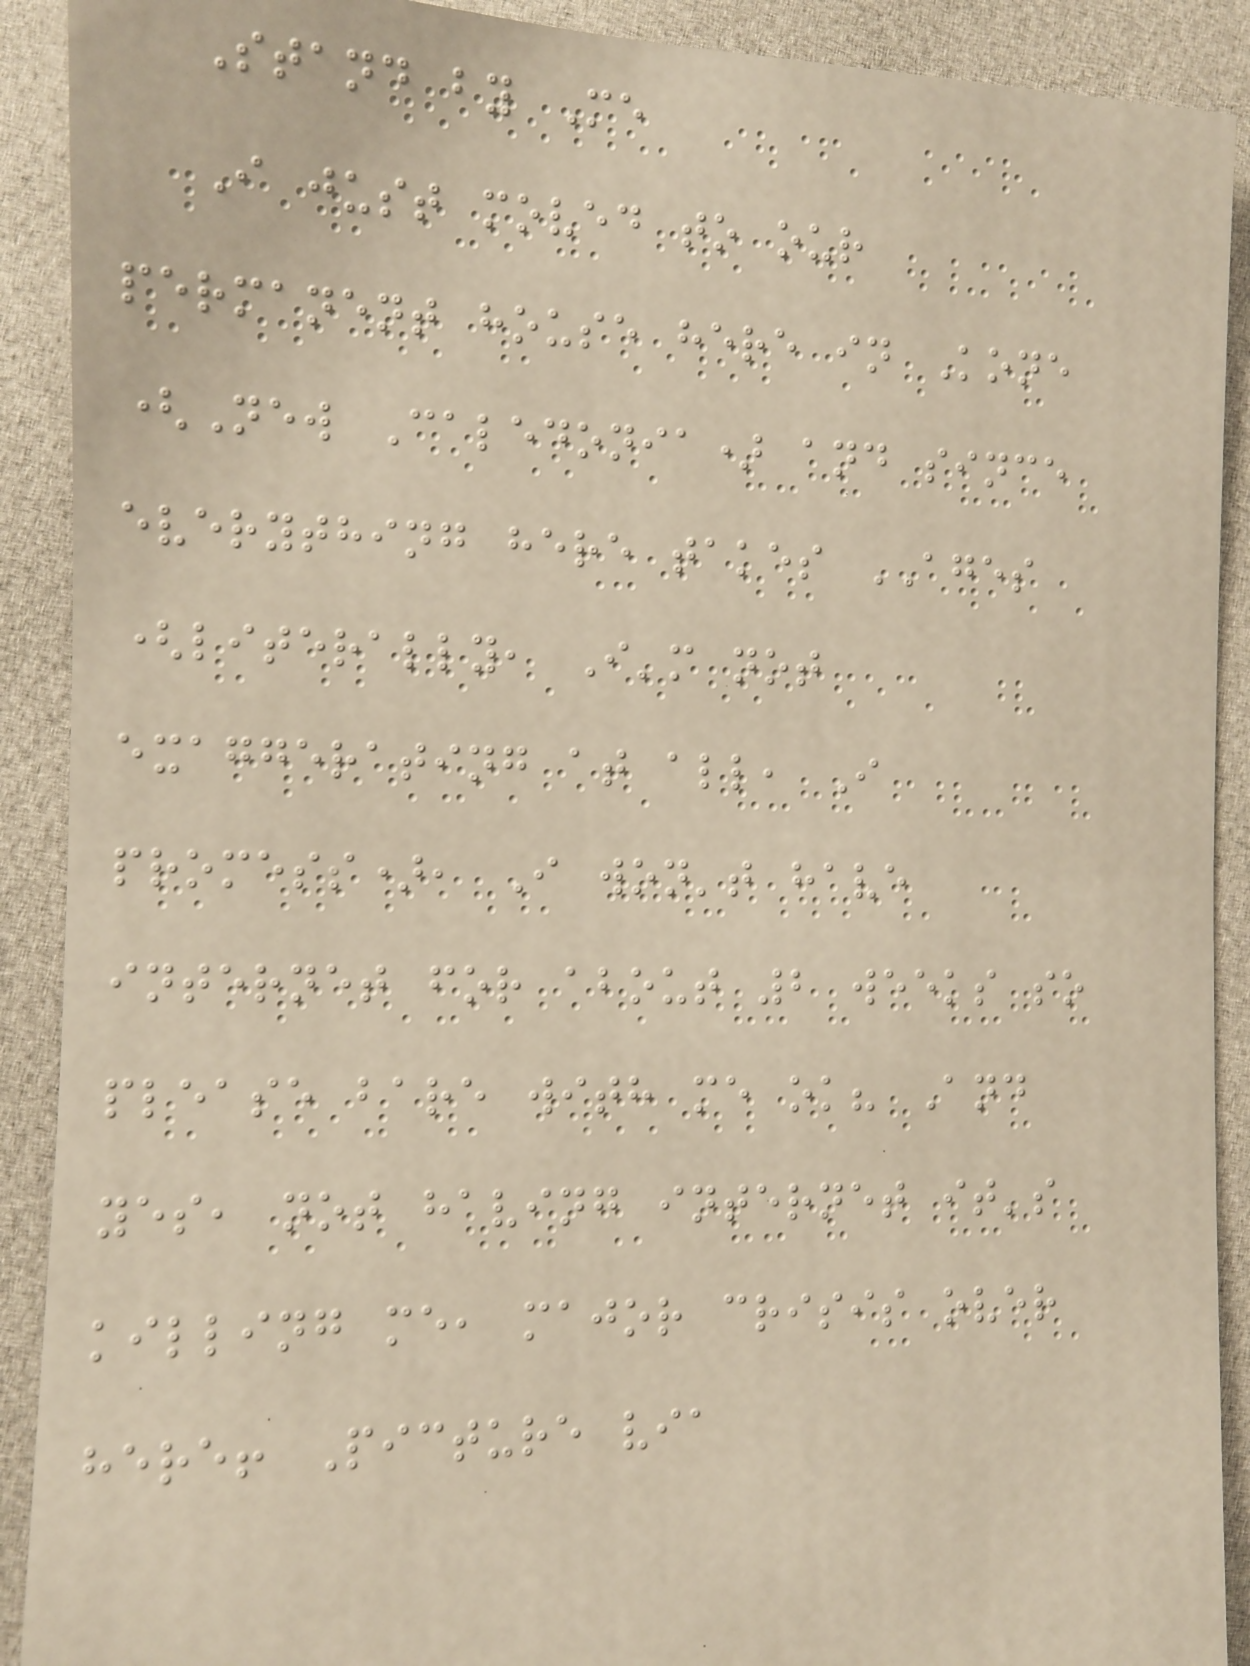Stand by Me
I just moved to our
permanent house here in Kone
(New Caledonia) and since
everything here takes AGES
(literally, I'm not
exaggerating at all, I
promess), I won't have
internet for about 2 weeks so
please bare with me ok? And
yes, not having internet it's
killing me, major crisis over
here! Picture via
